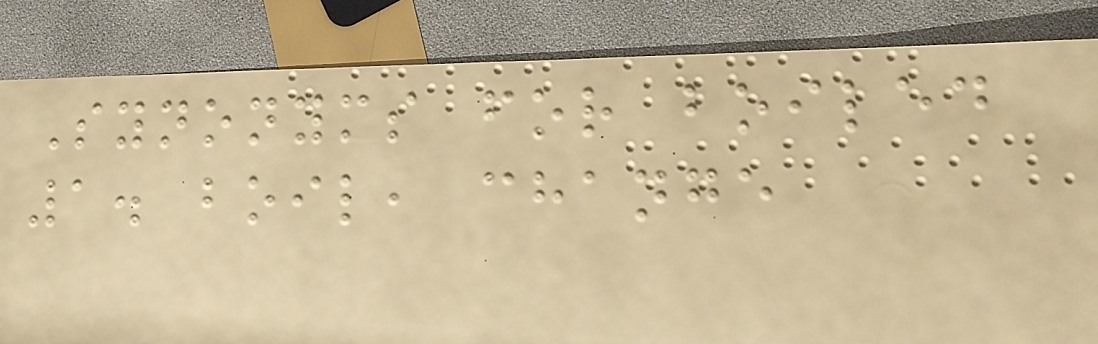Synonyms for boiled
1. boil, change
